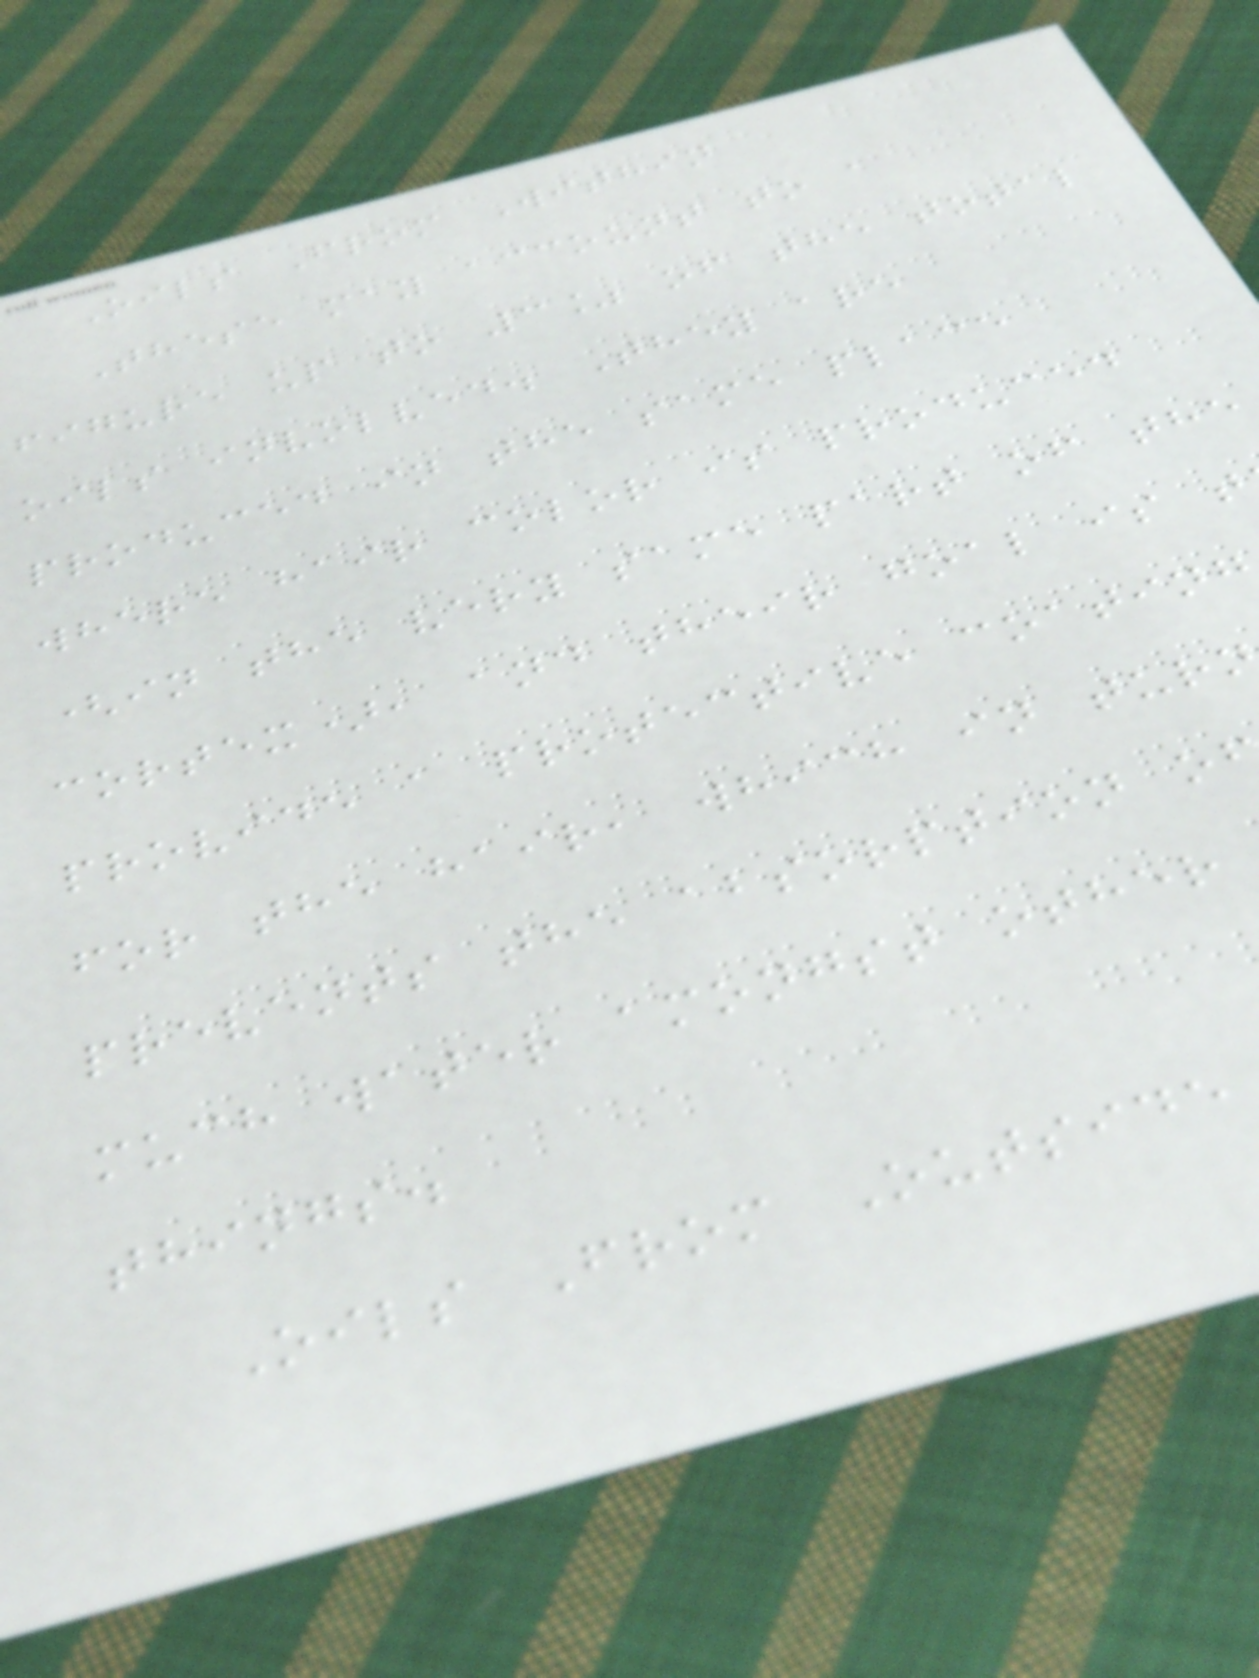Oils From Within
These may account to a
figure up to 3% of the total
oils involved. They are
produced in the same place
where hair color is produced
(in the very same part of the
cortex), and their goal is t
provide a protective coating
for the hair, which in tur
prevents the absorption o
much water amongst other
things.
Oils From Outside
